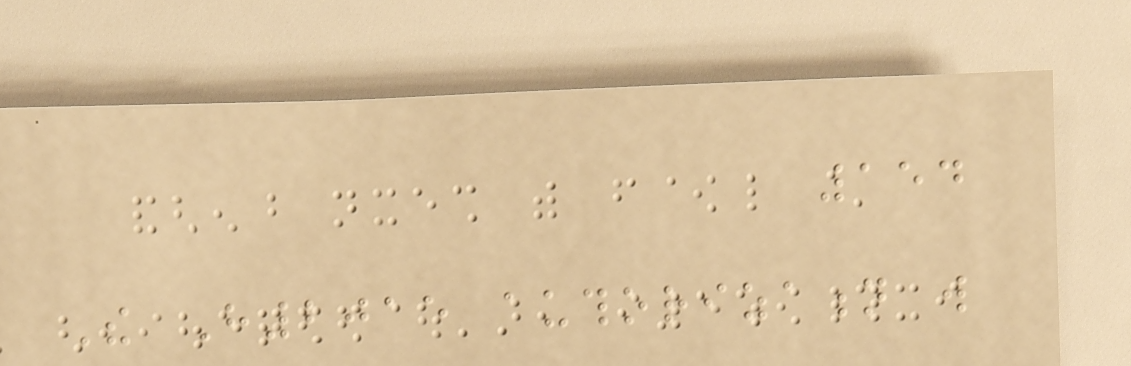154
The H2015 authorization will
